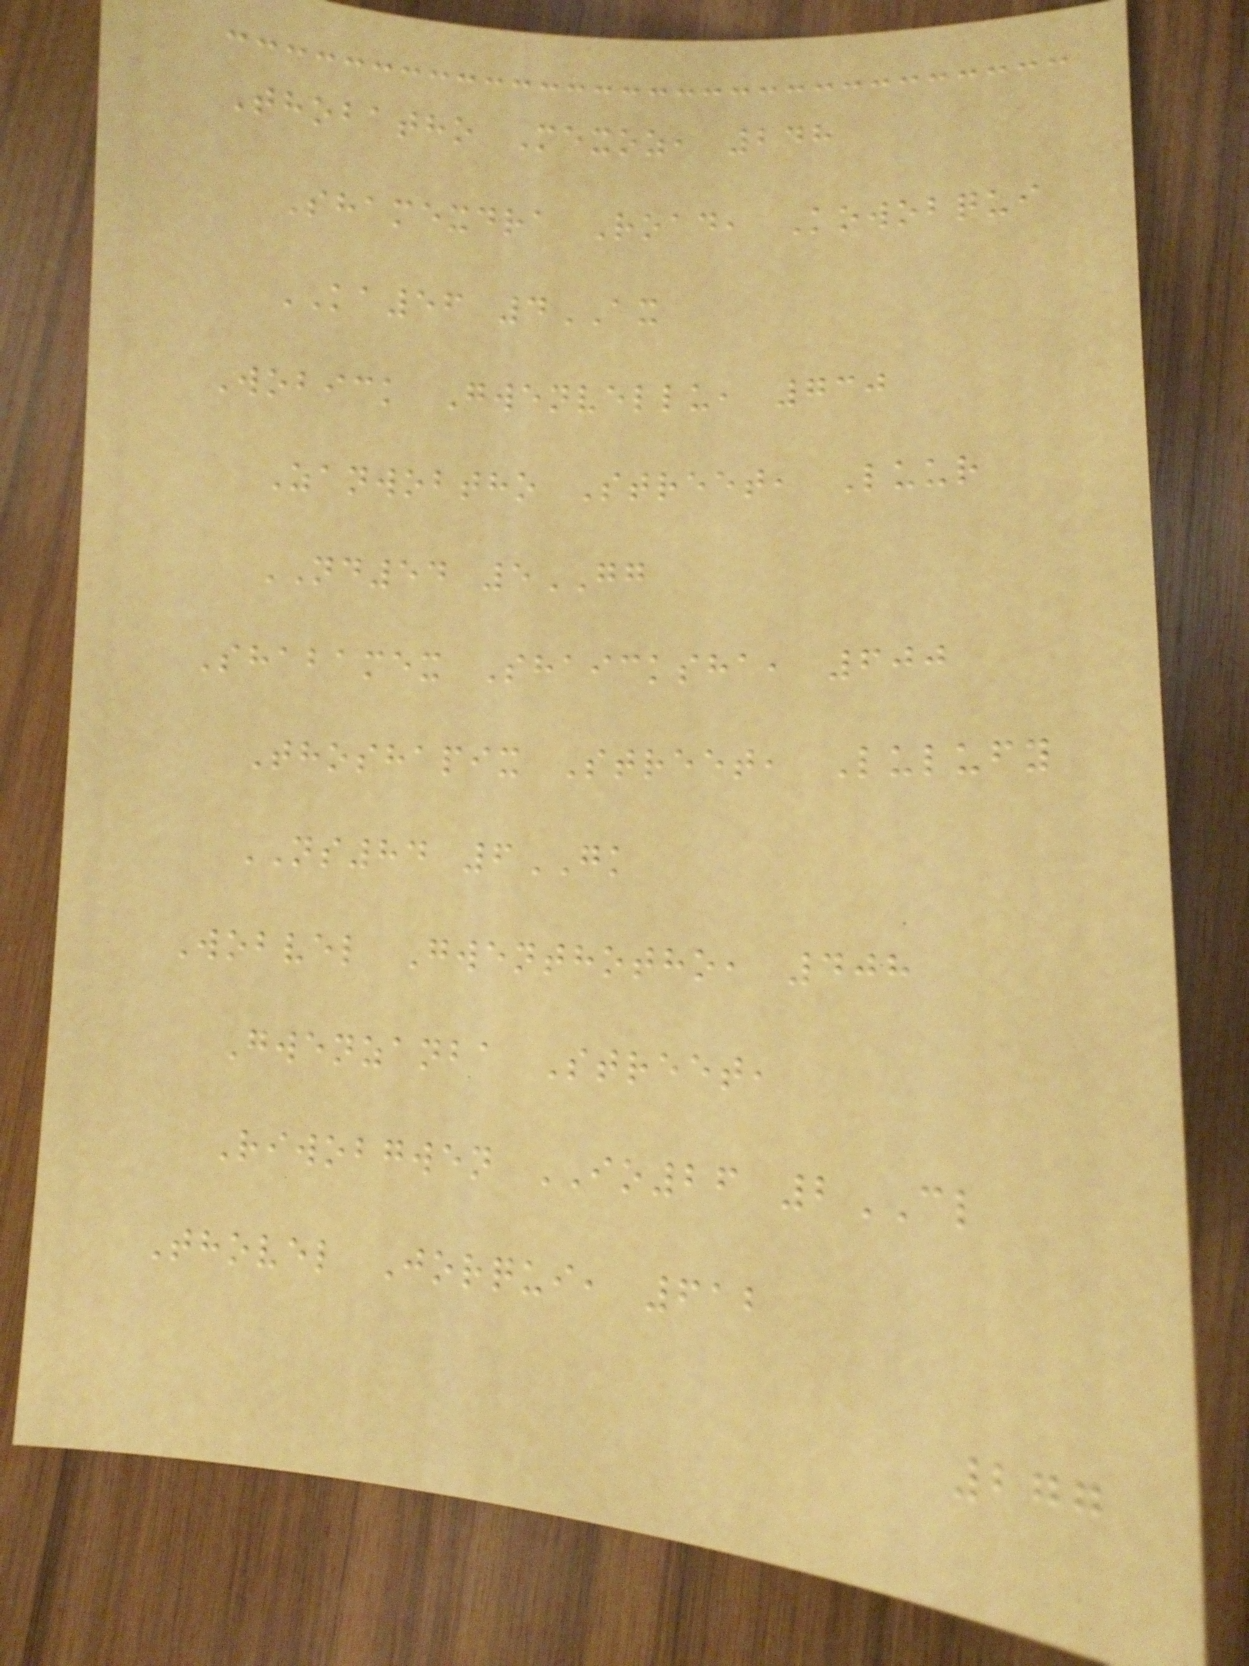Thobatho Mexoz, 248
Shamexdra Road, Kowobqui
KA56 4AX
Wobick Gwenvellu, 730
Zanwobtho Street, Luur
ND54 5GG
Shabamex Shaicksha, 600
Thoshapix Street, Lulufy
NS84 6GK
Wobvel Gwenthotho, 408
Gwenzanba Street,
Riwobgwen IO26 2CL
Thovel Jorqui, 612
277
